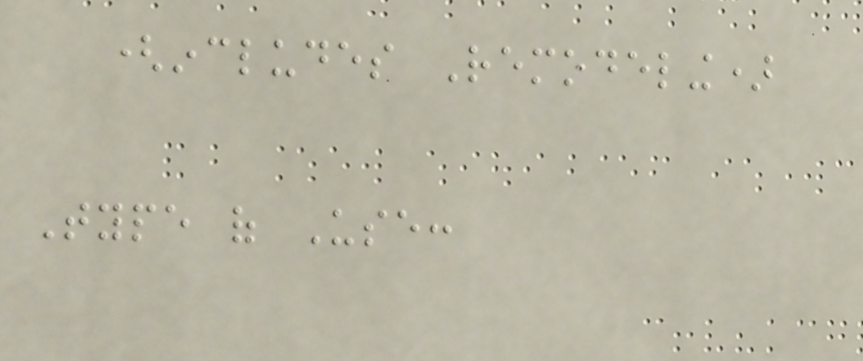(includes Remodeling)
Type of Use:
